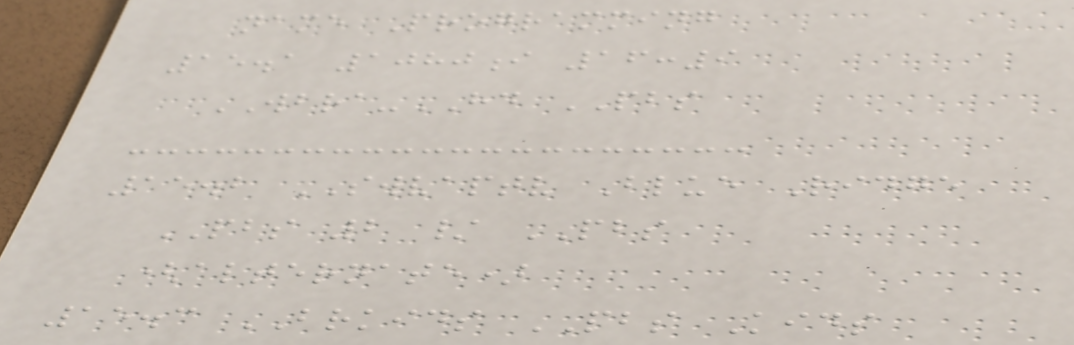name Programming
15.1 1080i 16:9
WBRA-HD PBS
15.2 SWVAPTV Blue Ridge
PBS 2 / PBS
(alternate)
15.3 BRKIDS PBS Kids
